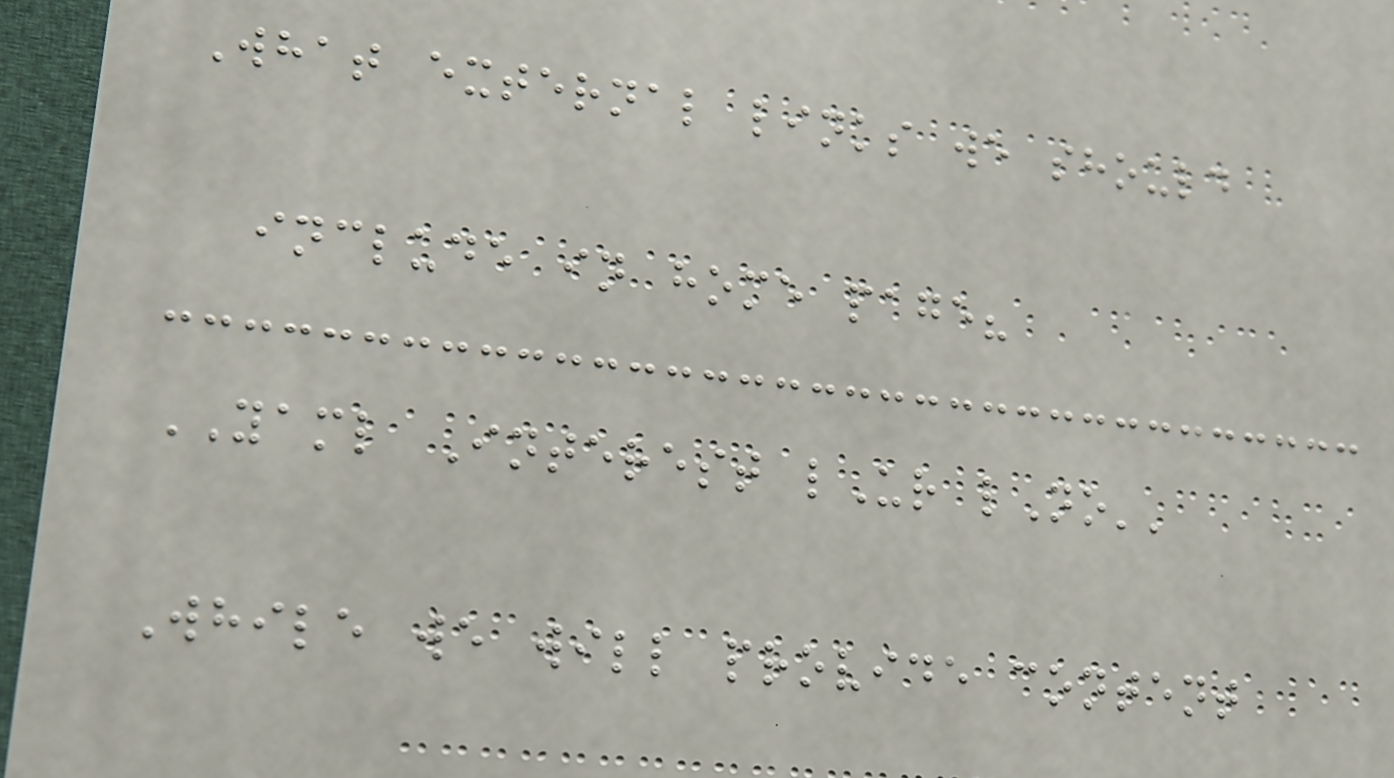What external links we should
include in home page?
YAML Interest lUr lNo''
While we will provide content
